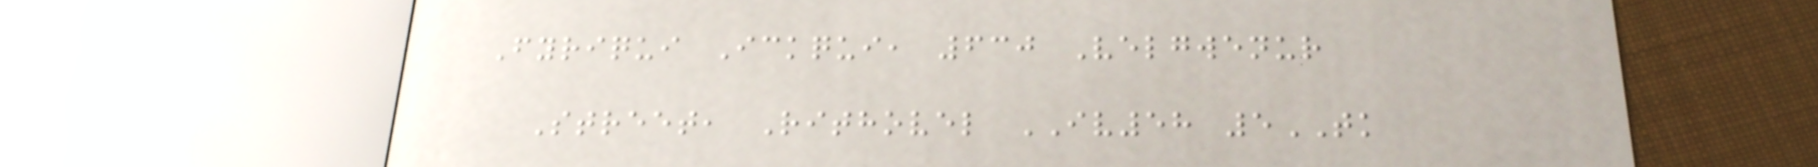Fyriqui Ickqui, 630 Velgwenur
Street, Rithovel IV58 5TK
